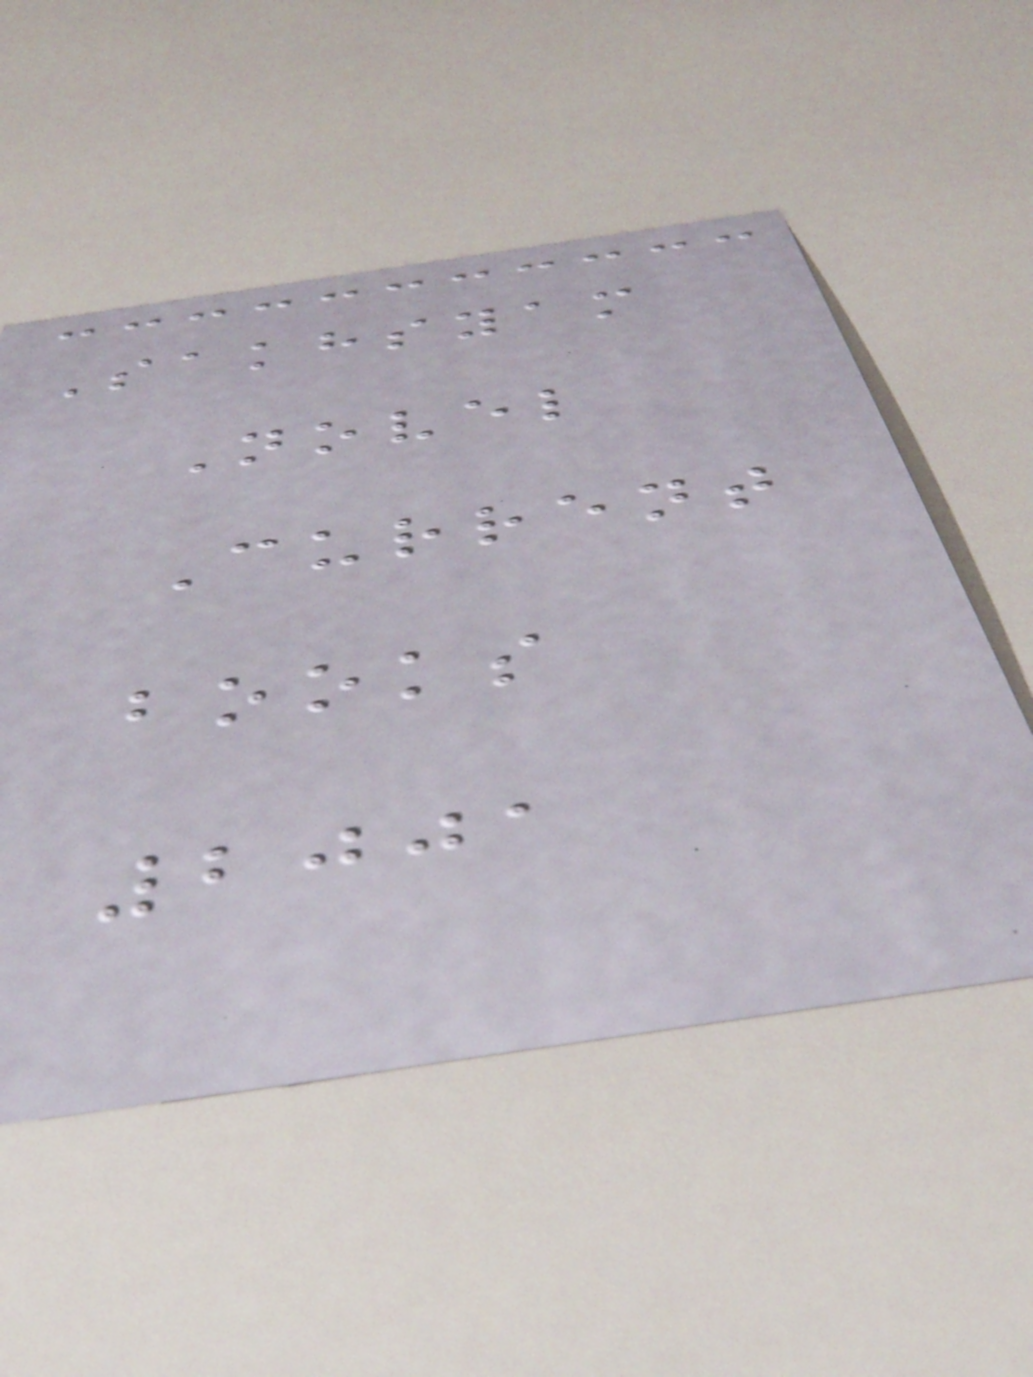Sakhsyam
Novel
Current
books
2001
